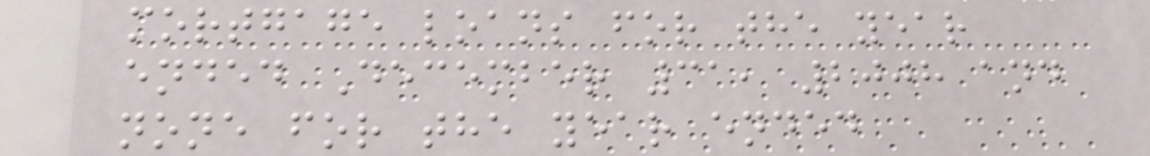mortgage loans for the year
ended December 31, 2008 and
none for the year ended
